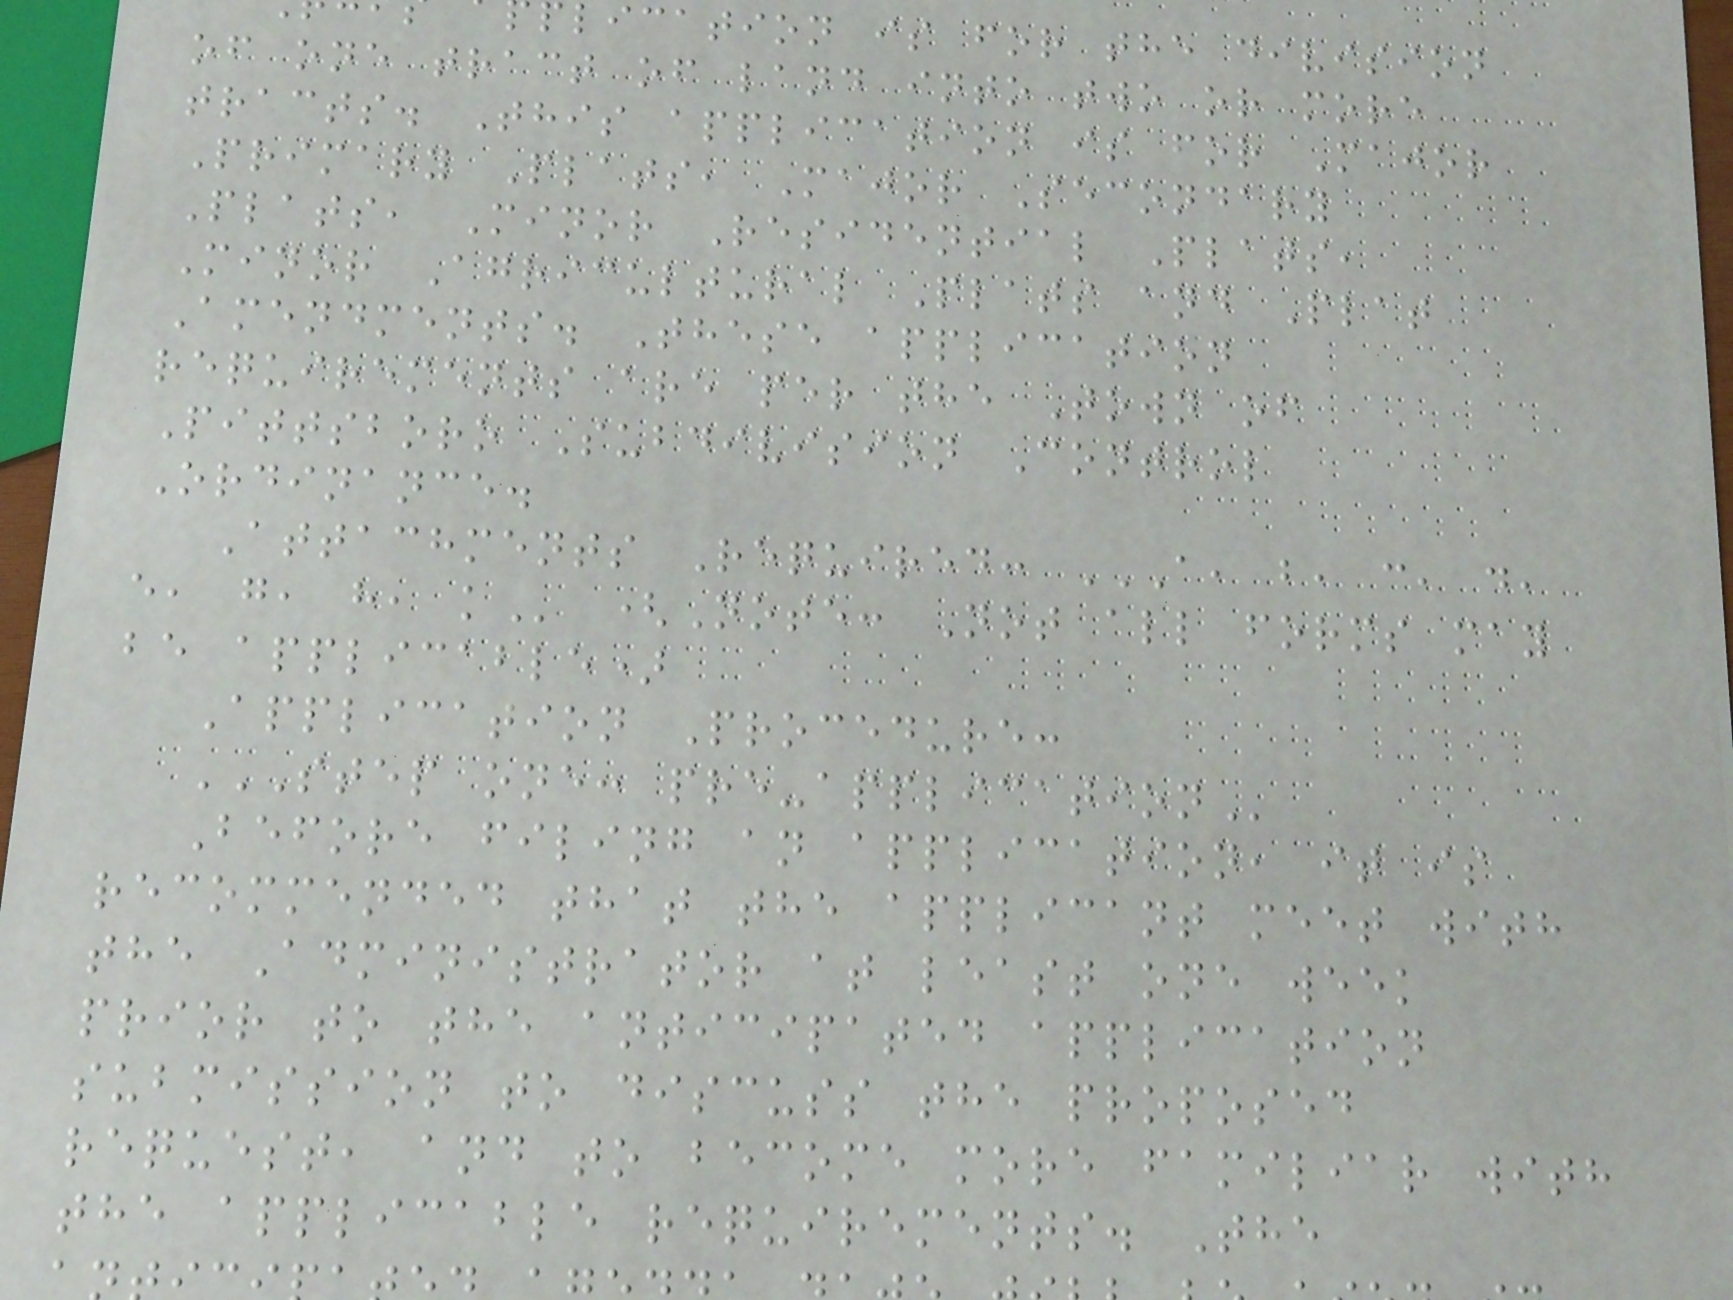lication is for the division
of one tract of land into two or more
tracts. This application is for Major
Primary Plats, Major Secondary
Plats, Minor Residential Plats,
Minor Agricultural Plats and Plat
Amendments. These application
requirements are per the Town of
Pittsboro Subdivision Control
Ordinance.
Attachments Required: A, B, C, D,
be applicable)
Application Procedure:
STEP ONE: PRE-APPLICATION
Before filing an application, it is
recommended that the applicant meet with
the Administrator at least one week
prior to the anticipated application
submission to discuss the proposed
request, and to become more familiar with
the applicable requirements. The
